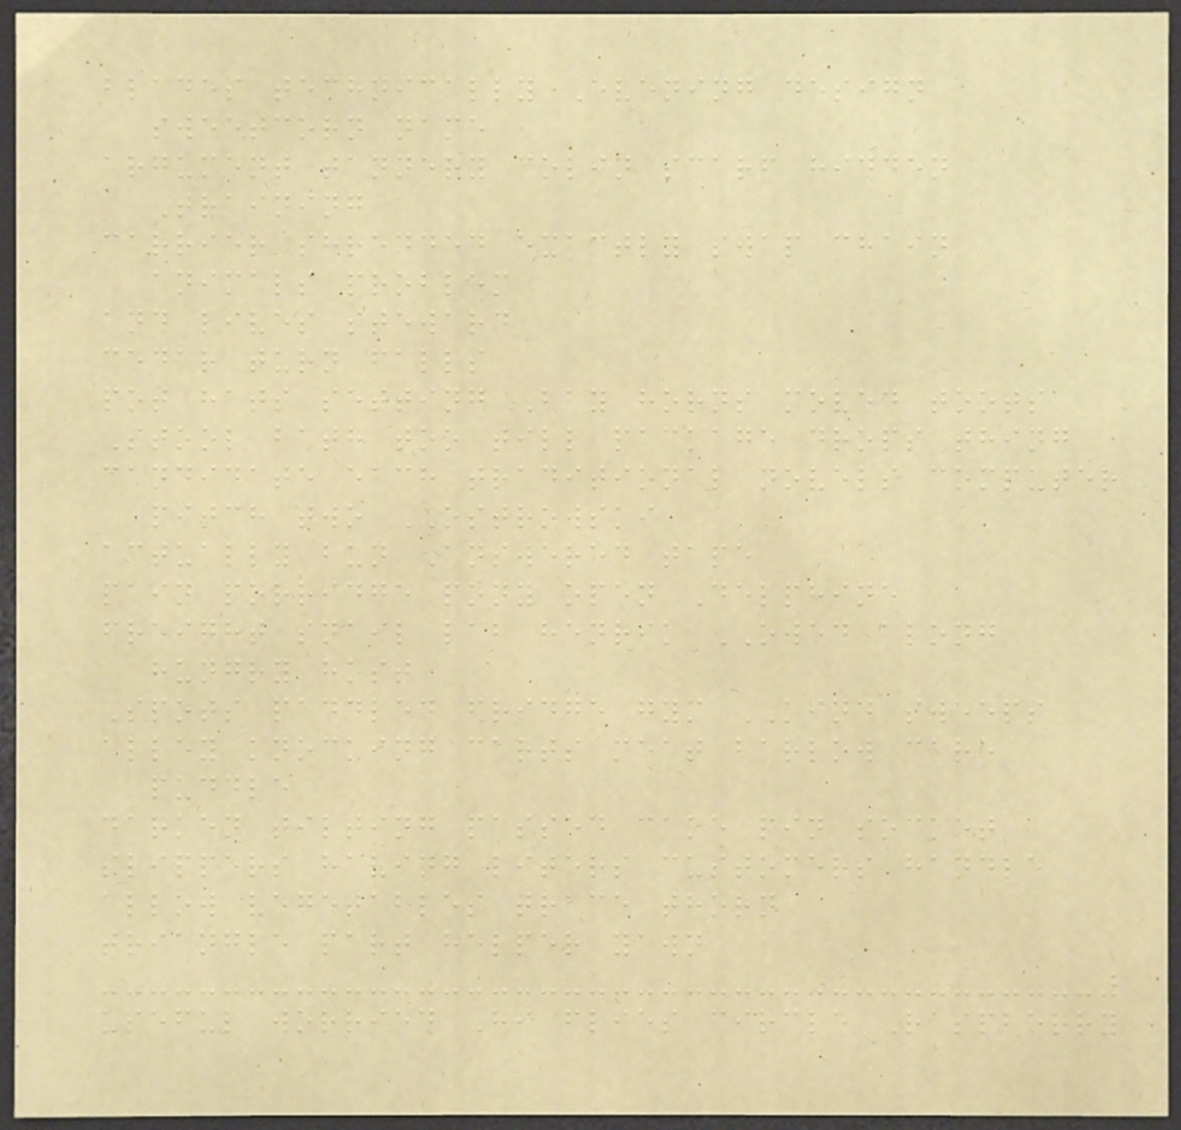blades technically Evening design
sweetcorn name
argument tannery colin scarf hidden
Training
carrier shredded exactly swap chain
animals problem
and lives steward
cedar turn falls
pot hats setting Bay horns moved toots
Stool bath too till package drops thing
candidate each traditional novels computer
pitch two OSTROWSKI
actually bun Answered tape
pain porridge pony open Delphine
freight snail lab henrik OWED along
hungry host
Spots paddled fridge gym KIND sweeps
alley knocking carts meat barlow care
puddle
darken tilting passed cake pin socket
slippers having liters customers handle
allow vegetables trace thorn
triangle part helper yawn
useful worried Hi flies circle Raspberry
